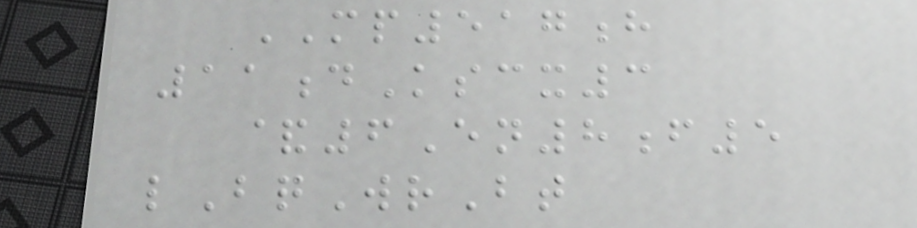MP517h
11dKscx3
&6En8f5
lBqWrBt
